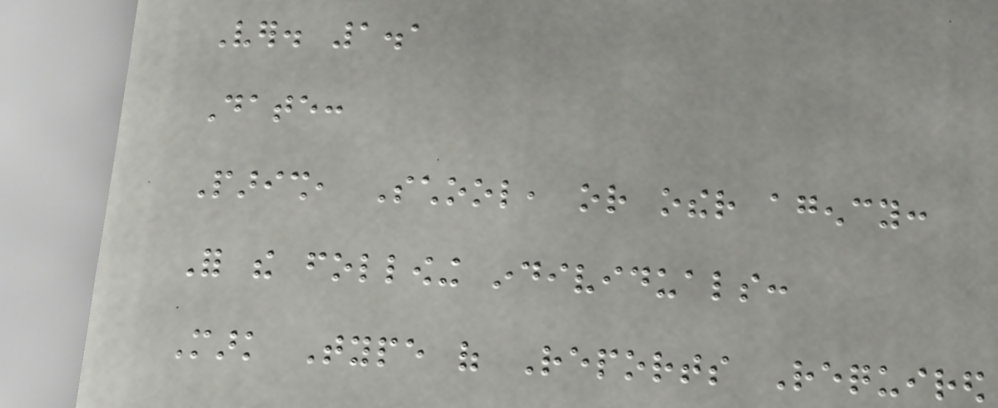Ver. 1.1
Date:
Parish, School, or other agency:
For the following individuals:
Mark Type of Reports Required
